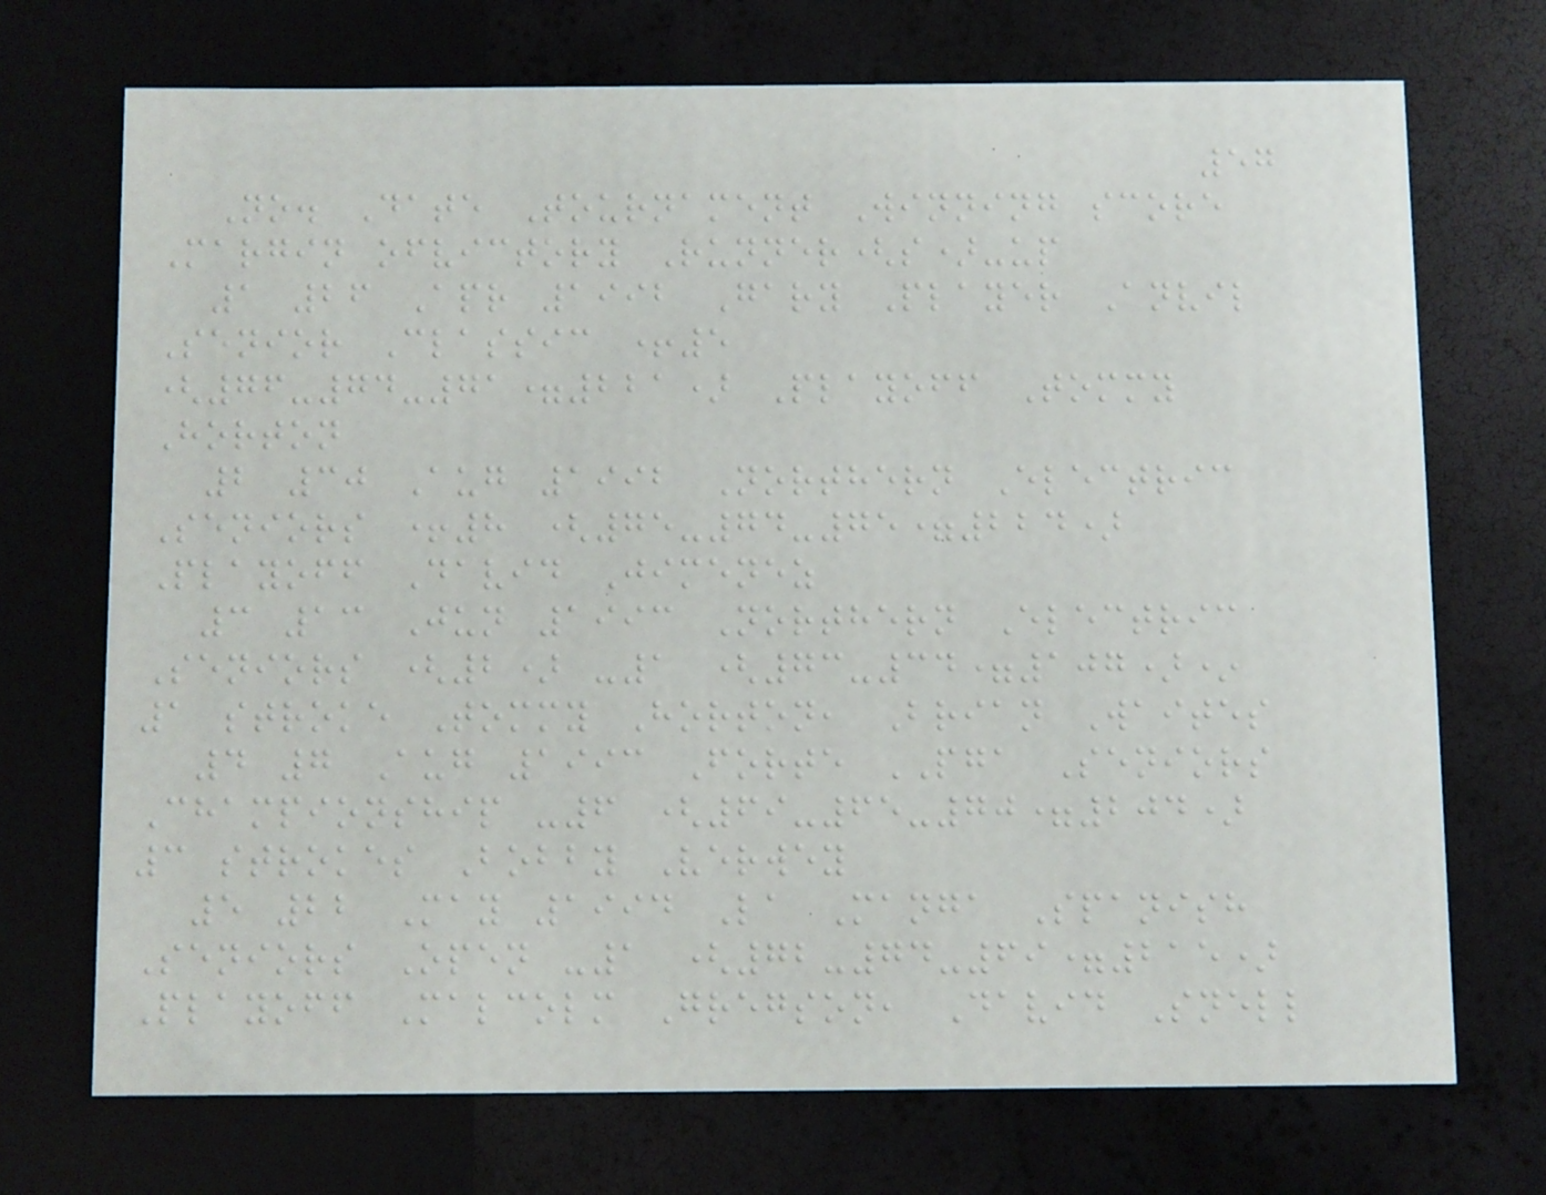57
No. Date Tournament Winning score
Margin ofvictory Runner(s)-up
1 26 Apr 1992 Gary Player Anvil
Senior Classic +5
(76-74-71=221) Playoff Tommy
Horton
2 30 Aug 1992 Northern Electric
Seniors +8 (75-74-75=224)
Playoff David Jimenez
3 13 Jun 1993 Northern Electric
Seniors (2) -1 (73-34=107)*
1 stroke Tommy Horton, Brian Waites
4 7 Aug 1993 Forte PGA Seniors
Championship -6 (69-65-70=204)
3 strokes Bobby Verwey
5 22 May 1994 La Manga Spanish
Seniors Open -1 (72-74-69=215)
Playoff Malcolm Gregson, David Snell
